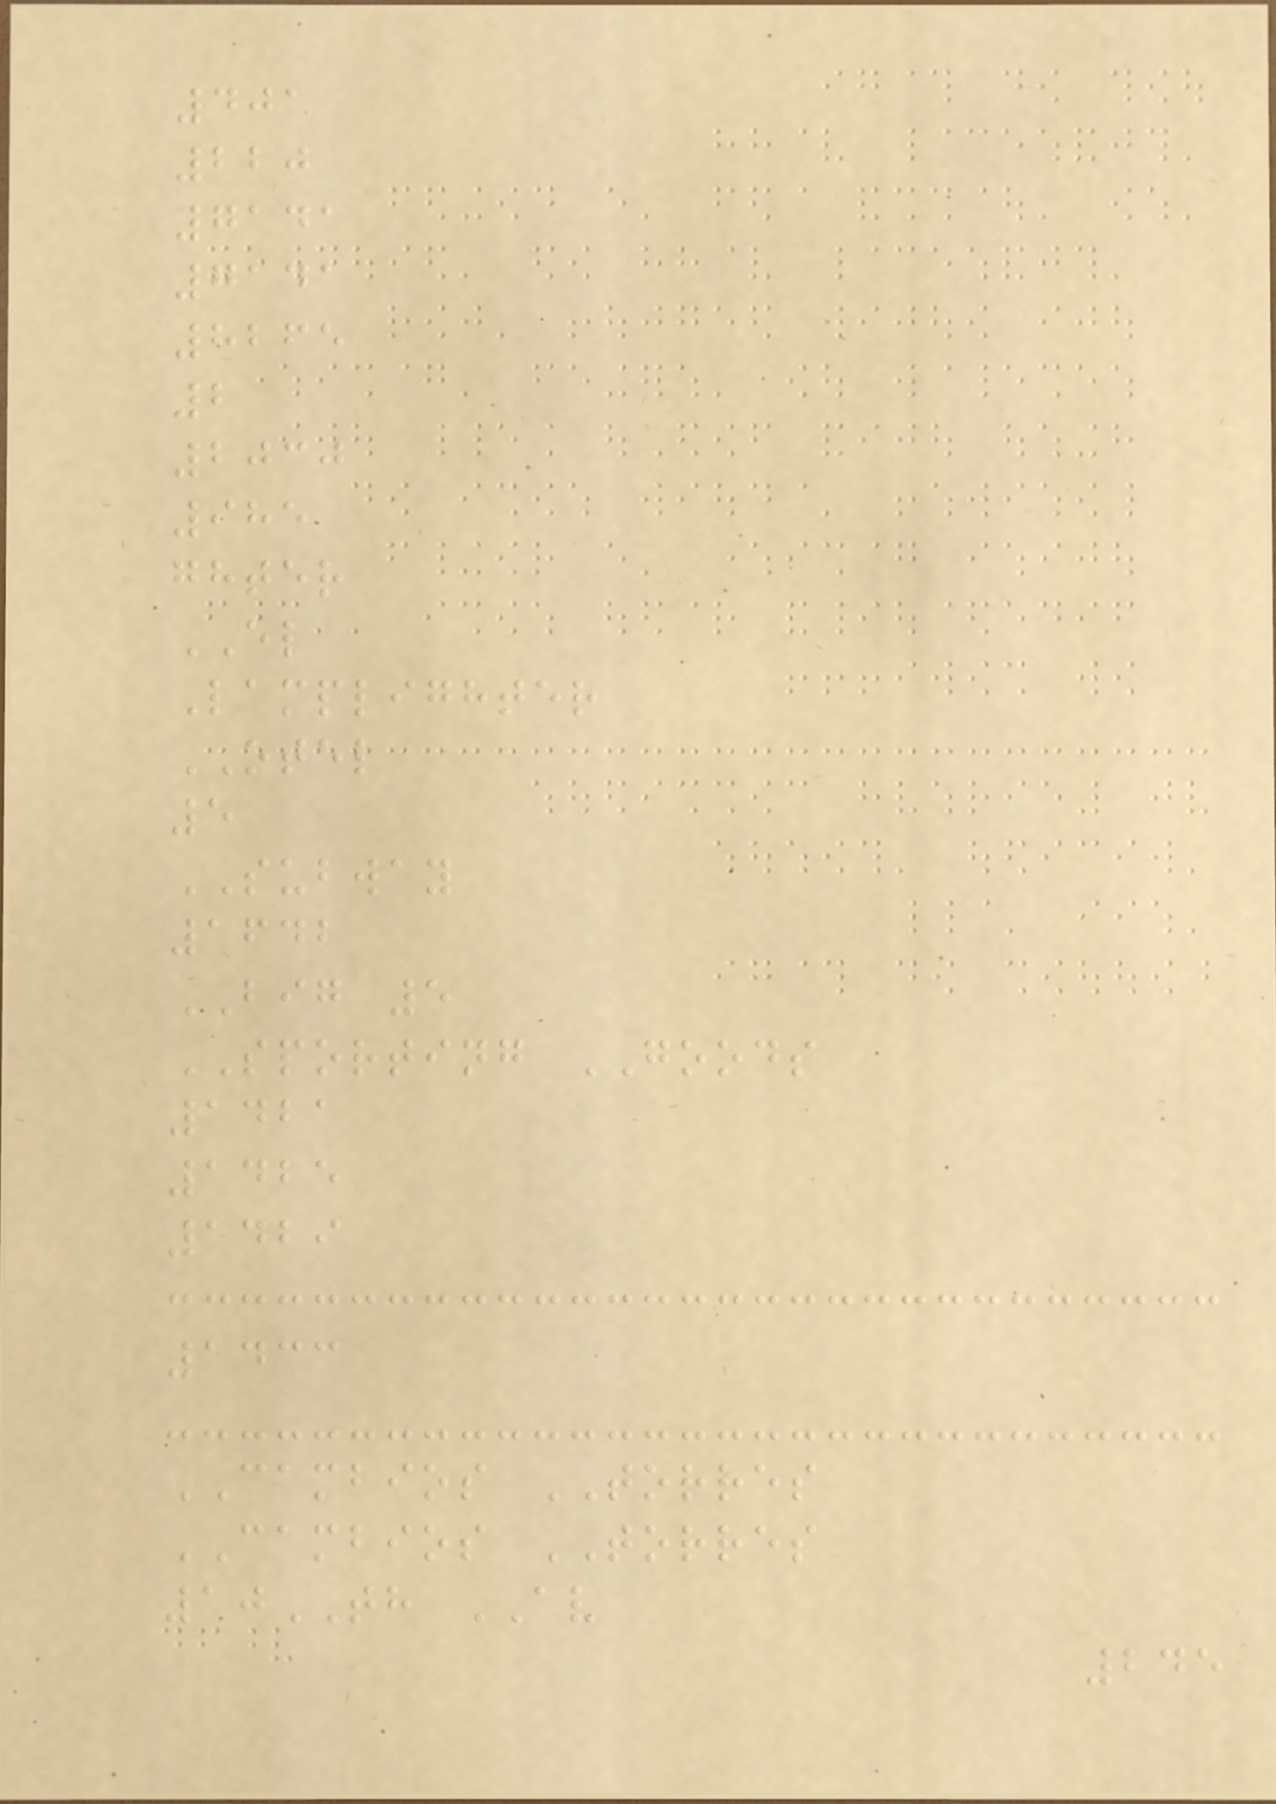401
220
7141
7141
8265
2
2030
985
ghter
EL
Lamplighter
OTEL
5
SUBWAY
1642
BIG 5
SPORTING GOODS
1421
1425
1429
1433
CAMBIOS TORRES
CAMBIOS TORRES
10TH AV
245
